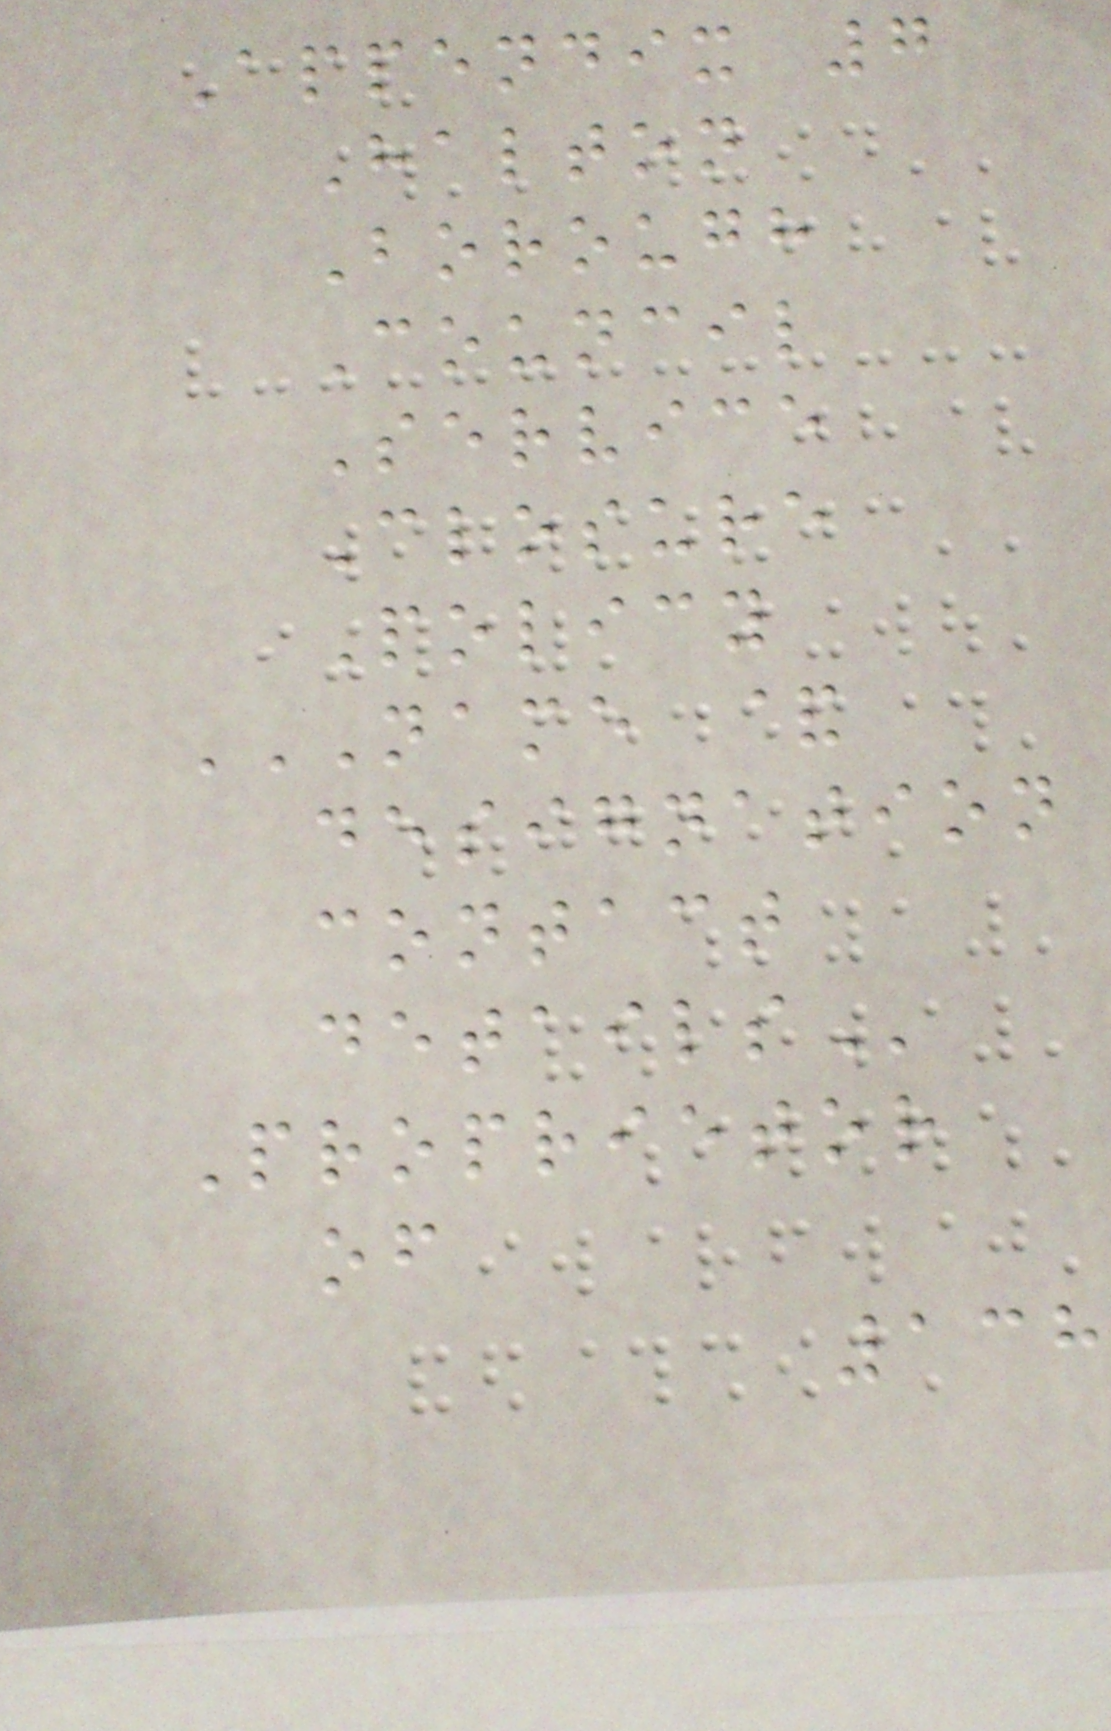Appendix 7
Halton
Borough
Council
Service
Closure
Policy
NAME &
DESIGNATION
CONTACT
DETAILS
Proprietor
of
138
